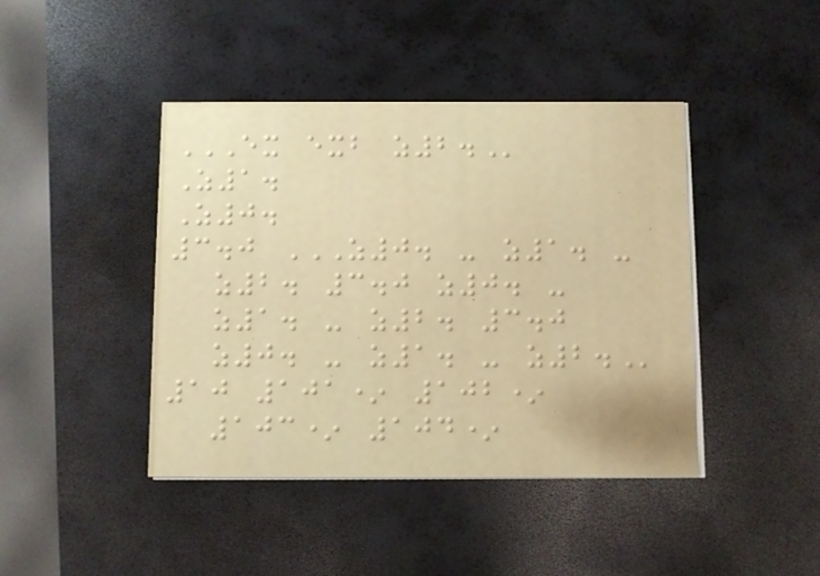EX EXB Z2.
Z1.
Z0.
3.0 Z0. - Z1. -
Z2. 3.0 Z0. -
Z1. - Z2. 3.0
Z0. - Z1. - Z2.
10 101* 102*
103* 104*
